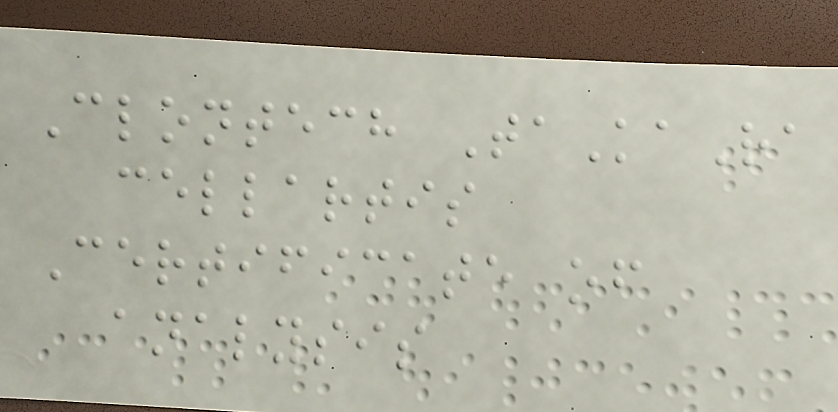Clontech TaKaRa
cellartis
Certificate of
analysis
